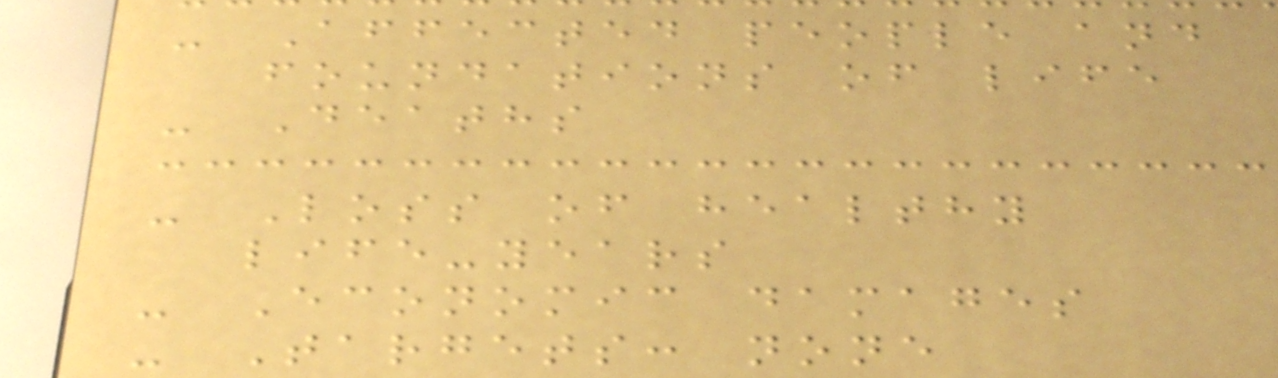- Affected people and
foundations of life
- Deaths
- Loss of healthy
life-years
- Economic damages
- Targets: none
